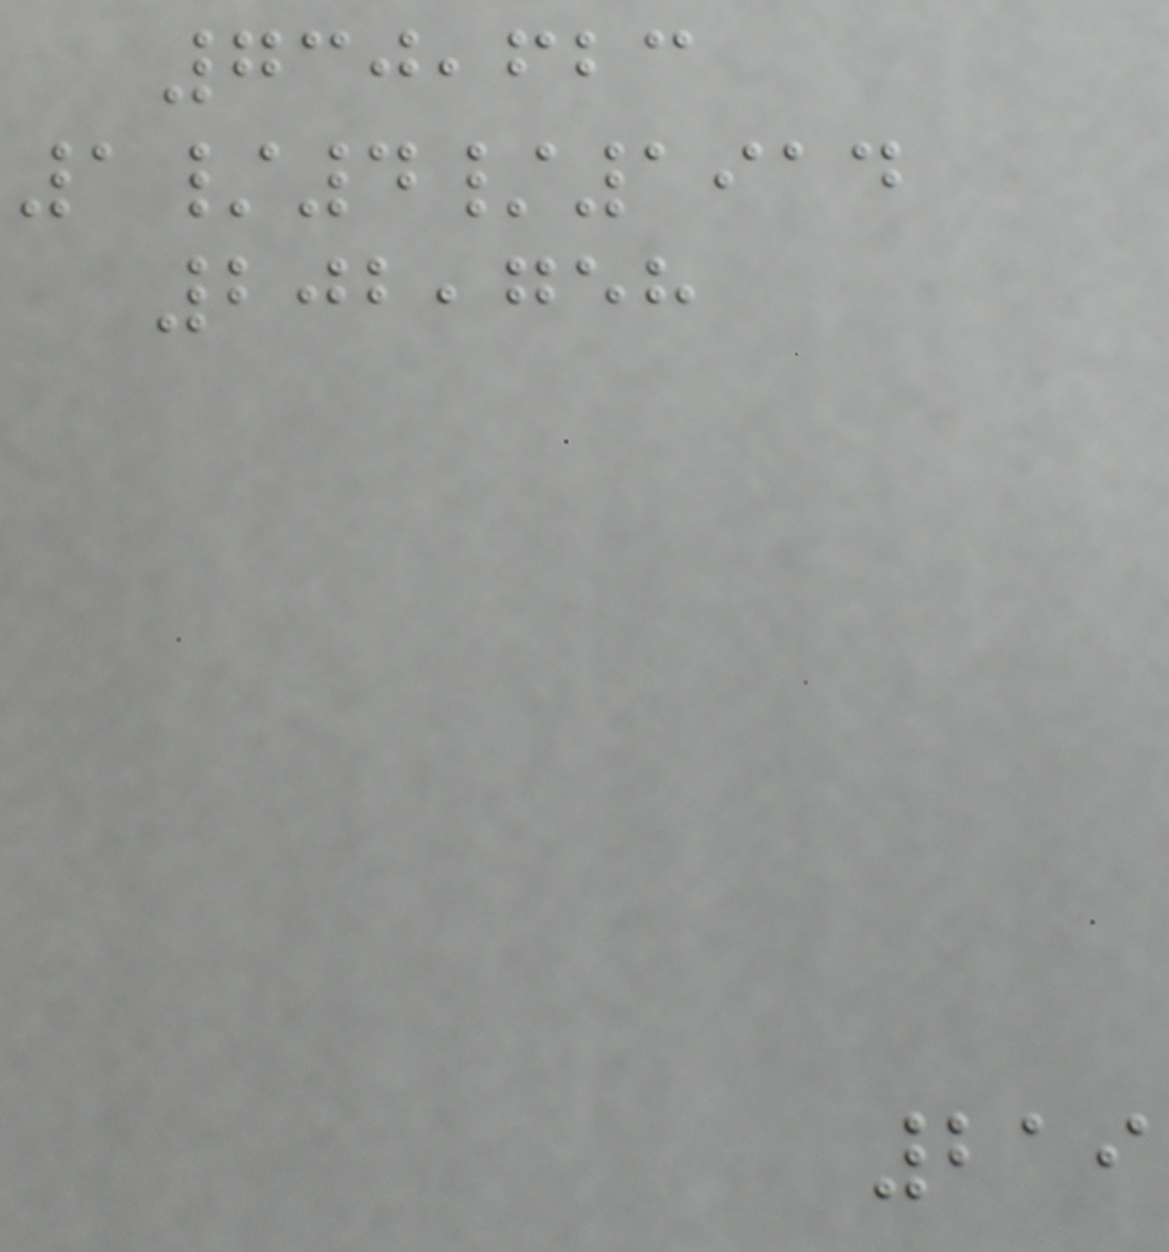730,623
1/4/1914
202,758
219
